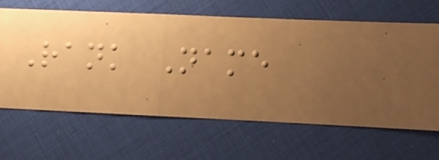Rank Name
